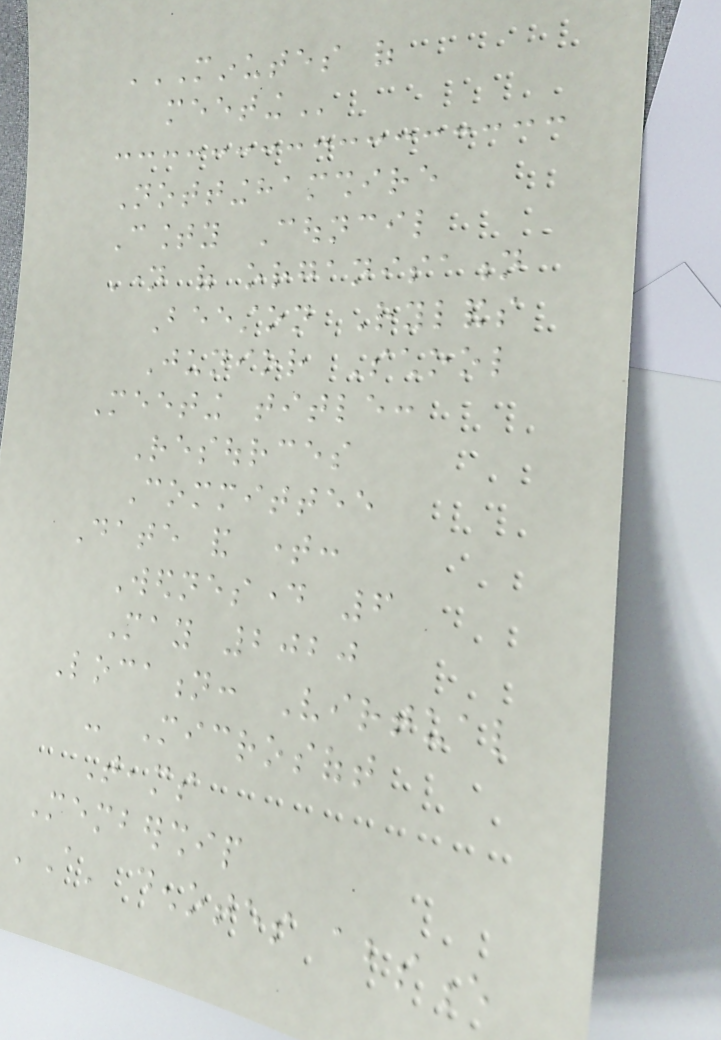MINUTES OF
MEETING
Nottinghamshire
County Council
Name of organisation
Beeston Rylands
Junior School
Meeting title:
Resources
Committee
Date and time:
Wednesday 6
May 2020
Location: Virtual
- Microsoft
Teams
Membership
'A' denotes absence
